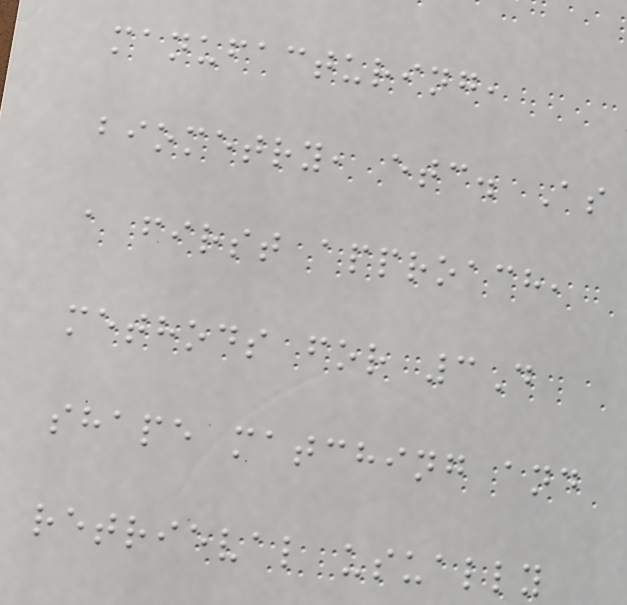manufacturing,
biometry, etc. As
a first approach,
methods for 3D
shape matching and
retrieval usually
